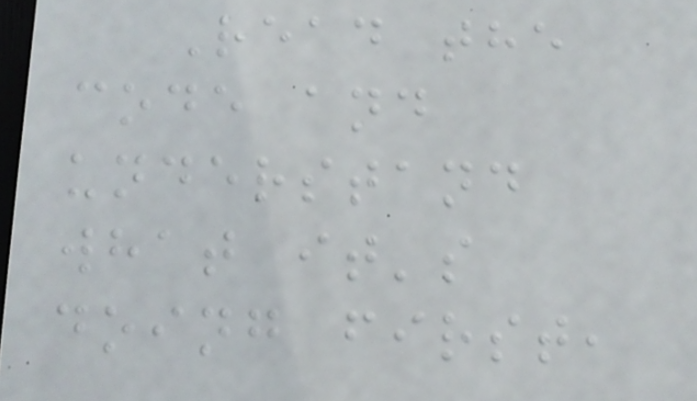Read the
code and
understand
what it's
doing first,
